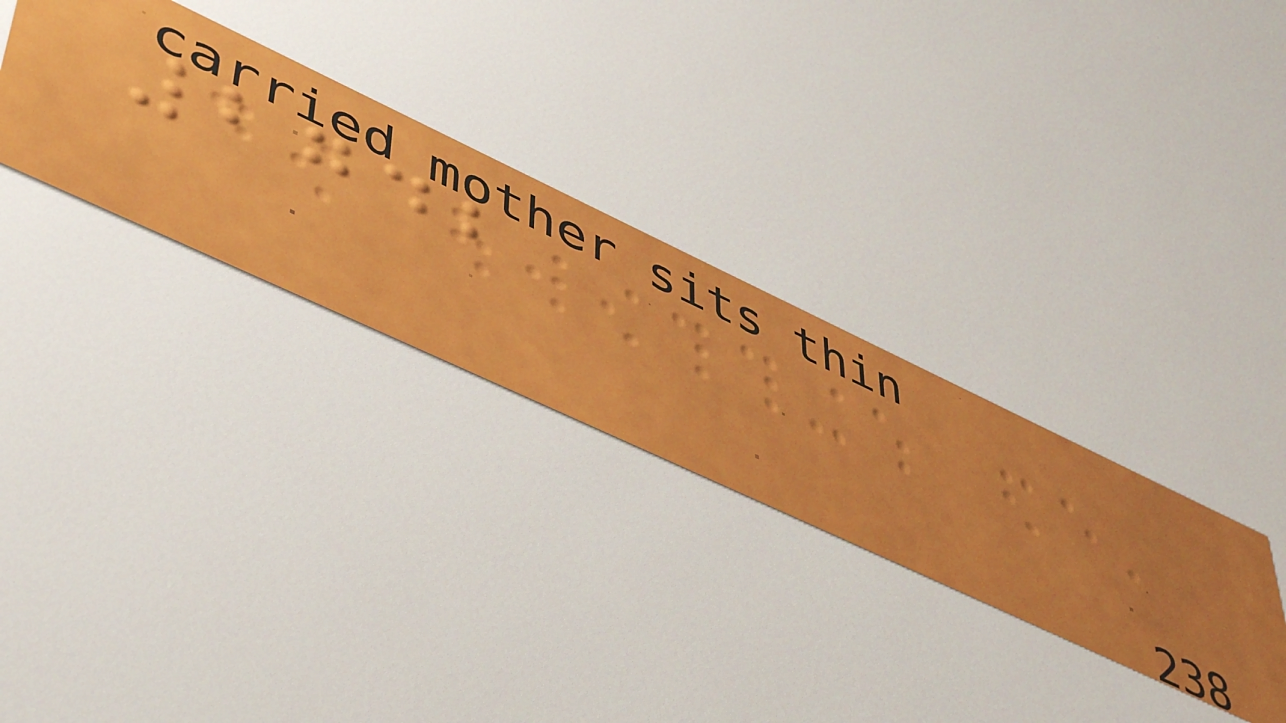2742
